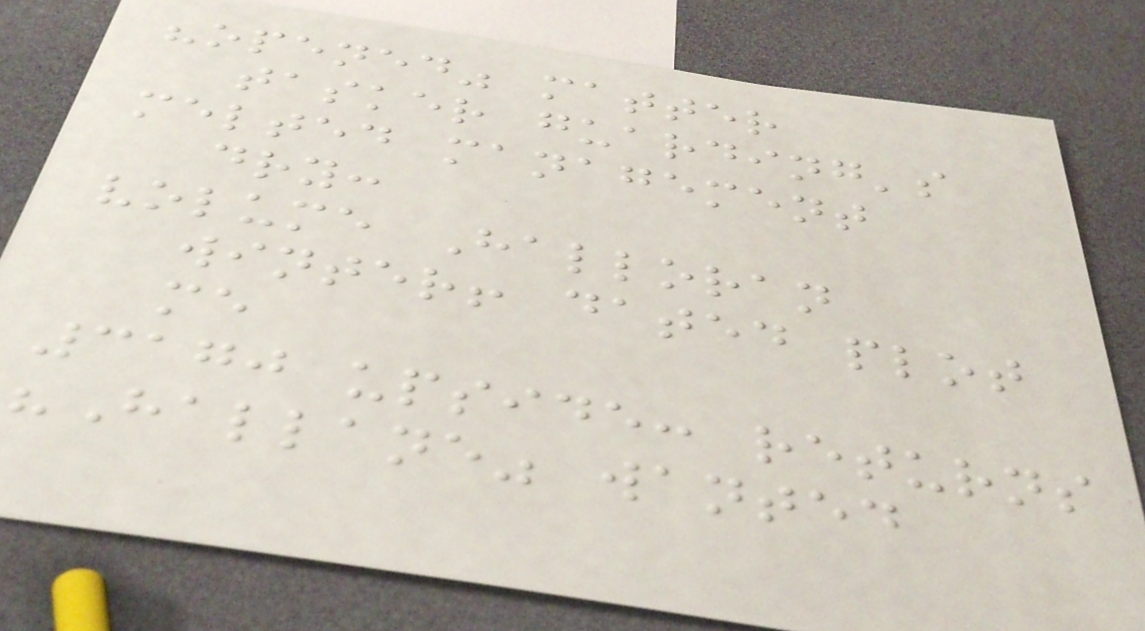"opened" matter
tasker guarding's
melted management
dry:
volume Halloran
winter! dated plot
me
3170 upside: returns
"Hallane" wanted
